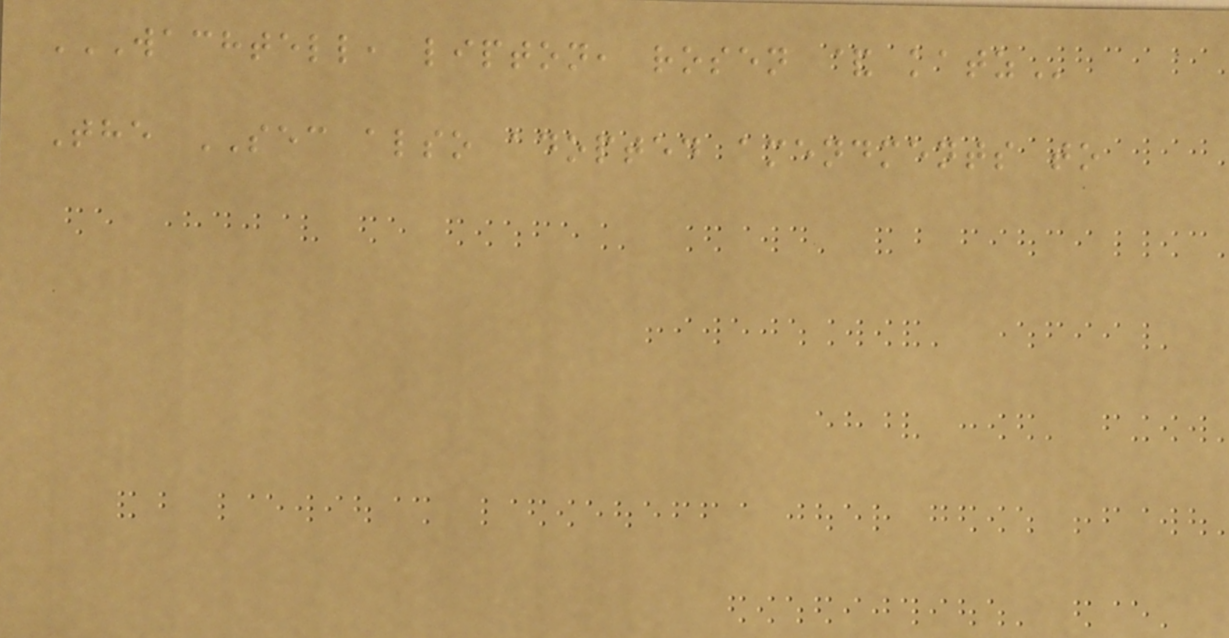WACHTELL, LIPTON, ROSEN & KATZ
The SEC also adopted amendments to
